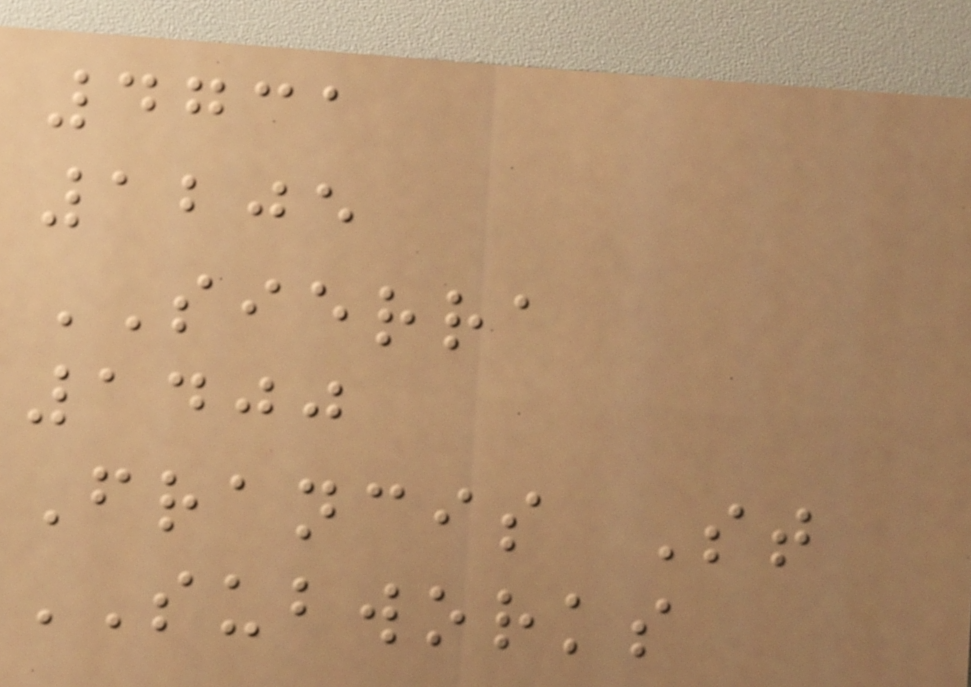4731
1205
SIERRA
1400
Francis St
SUBWORKS
